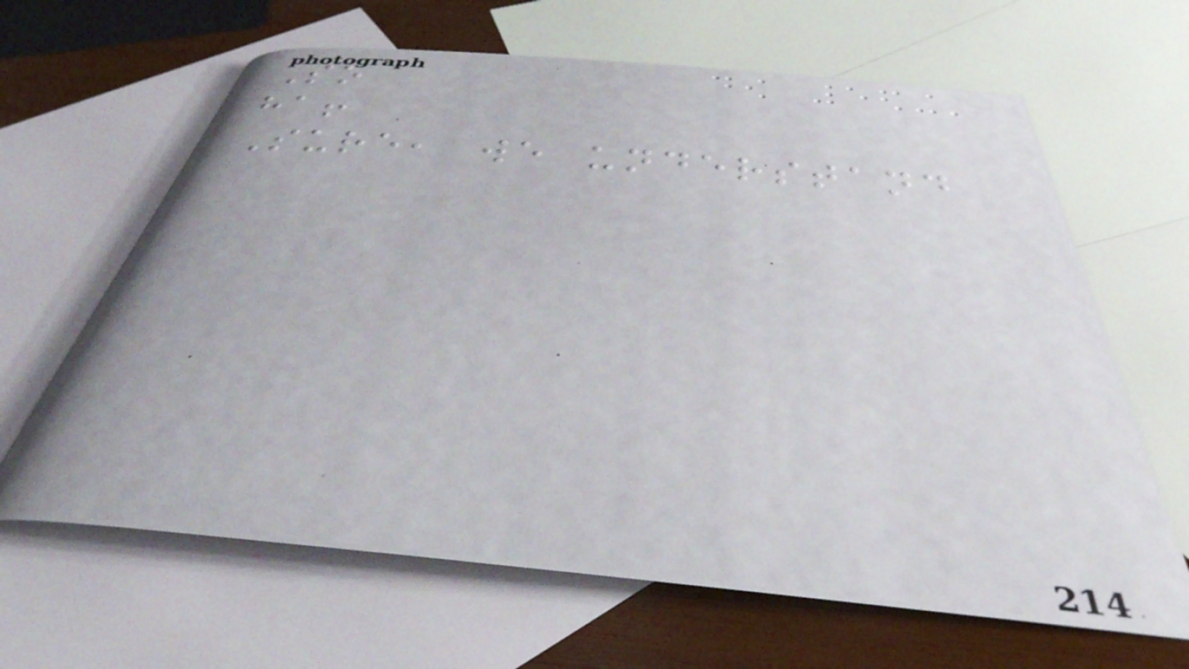So
ha!
Sure, we understand
